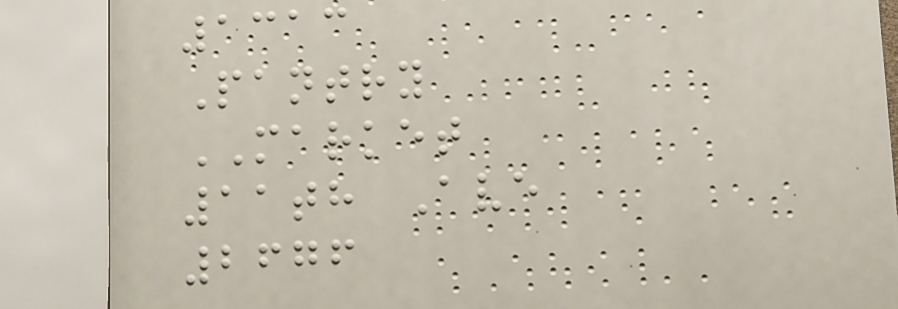1313
Pantry
MARKET
11th Ave
2676
